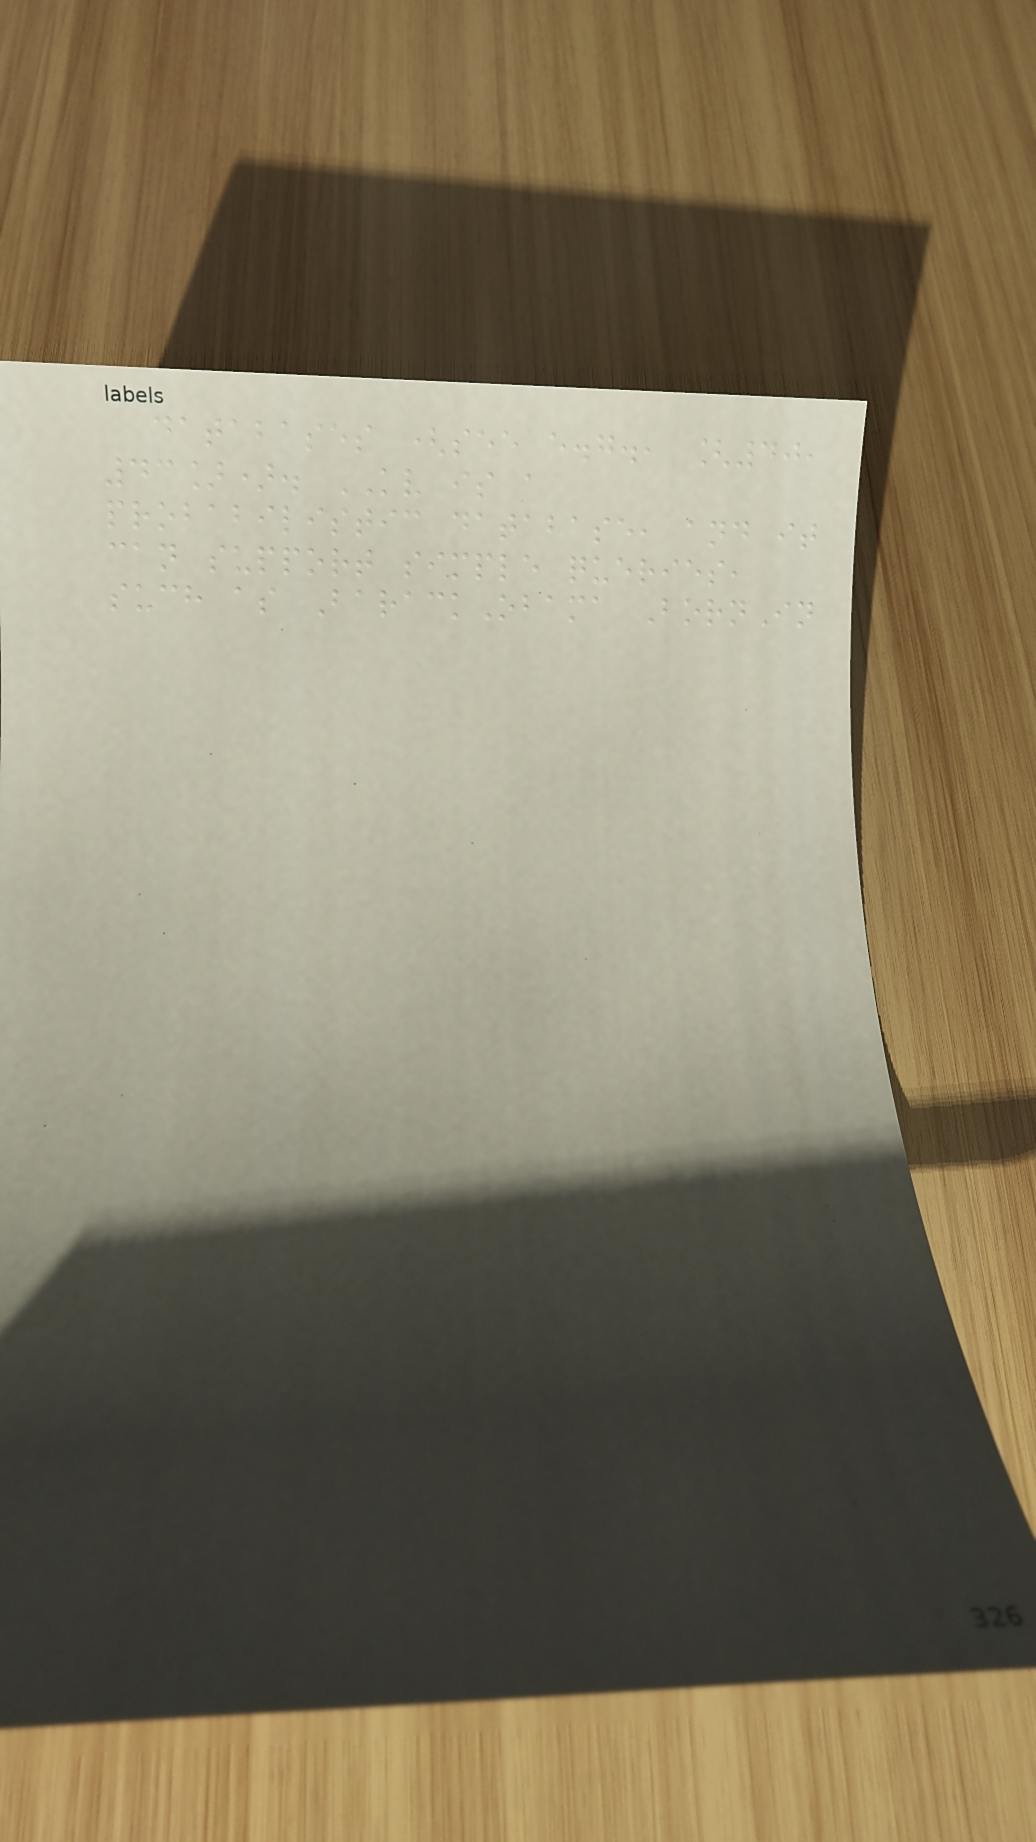databases (see e.g., [40,
43]). KV is a
probabilistic database, and it
can support simple queries,
such as BarackObama BornIn
